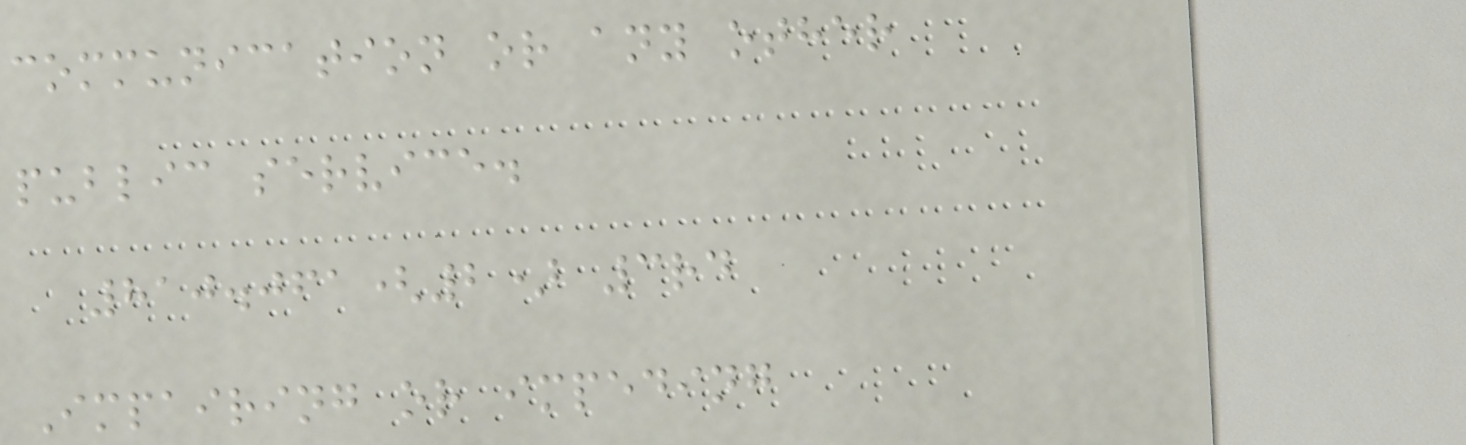communication or any other
public service.
810.061(2) 3rd
Impairing or impeding
